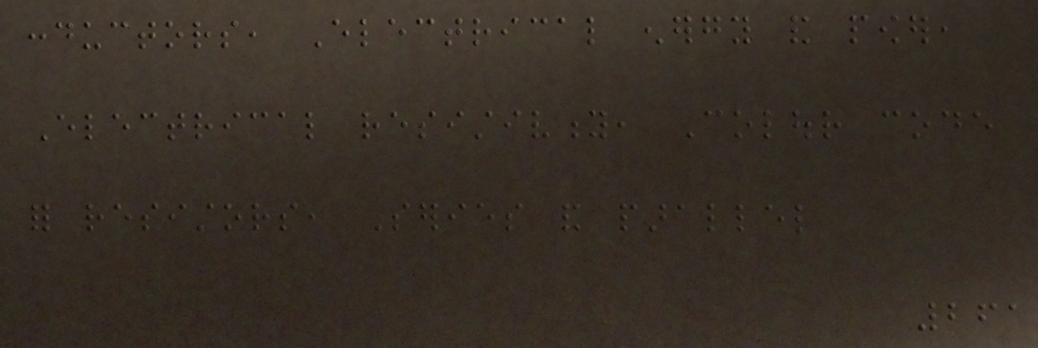conductors, Electrical energy and power,
Electrical resistivity, Colour code
for resistors, Series and parallel
261
